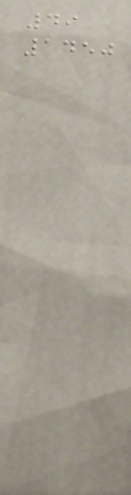49
1450
